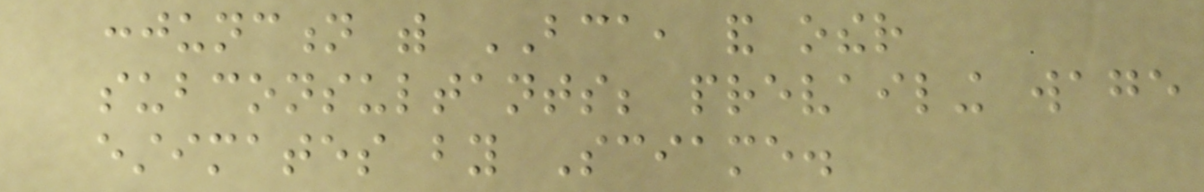conjunction with BCA, and other
subconsultants; prevailing wage
estimates by Sciame.
